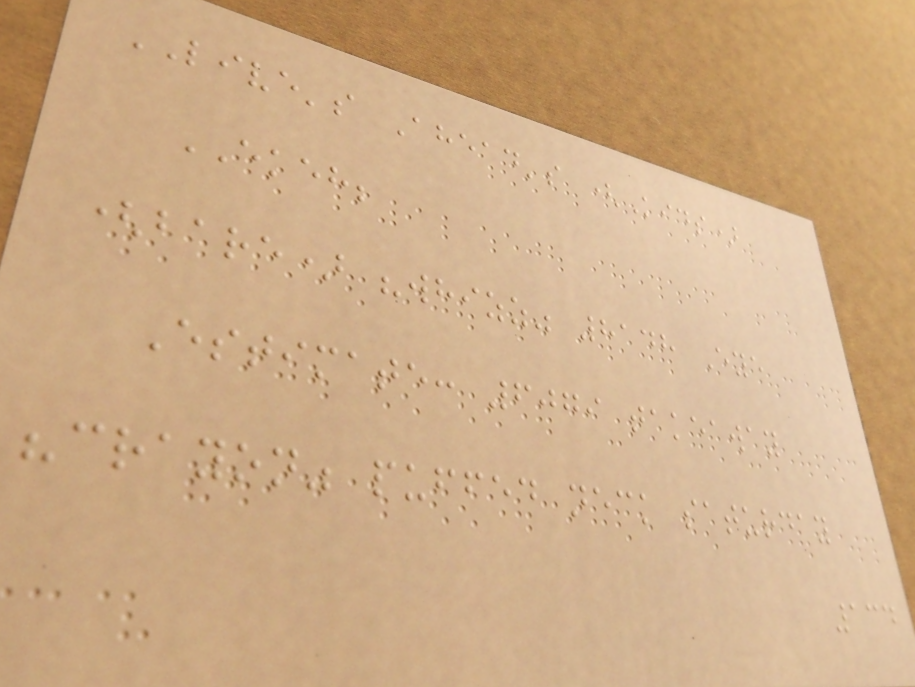LIVE's Ahead's (Kids)
EKEH;
(bare) "whizz" 8148 Eye
Estimate: 6079 takeaway
"crayon" puffed neck saturday
134
